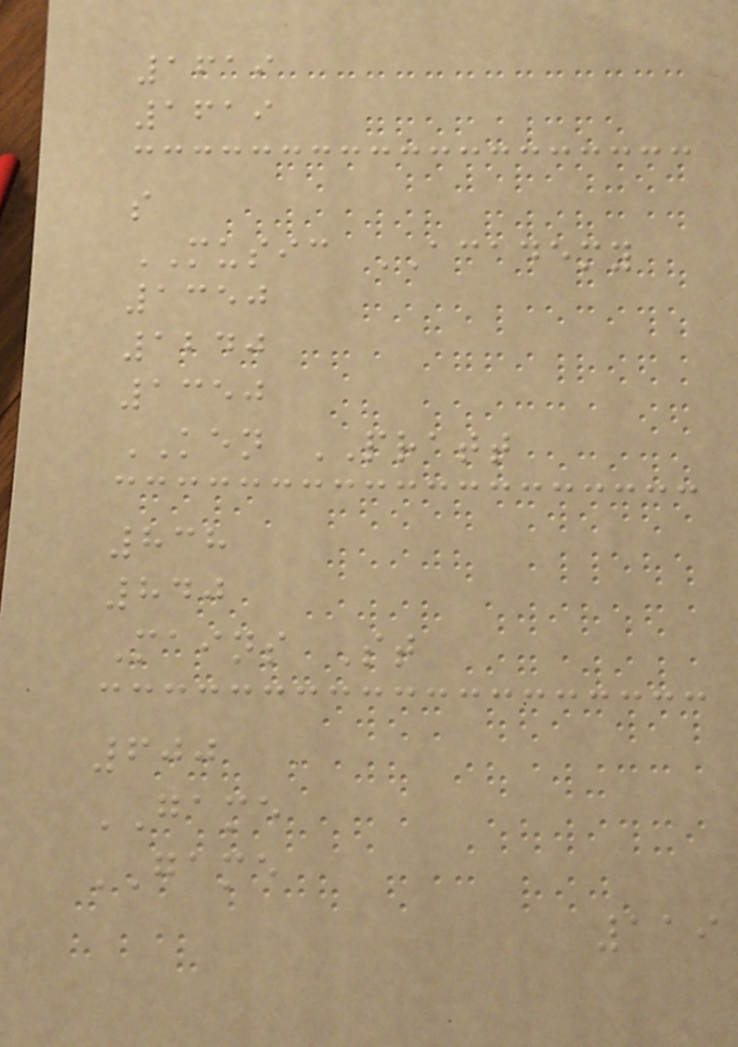1619
1619
s
MUSIC ACADEMY
1350
1240
1350
KEN PRATT
838
840
Mains St
600
GAME
GAME
119
